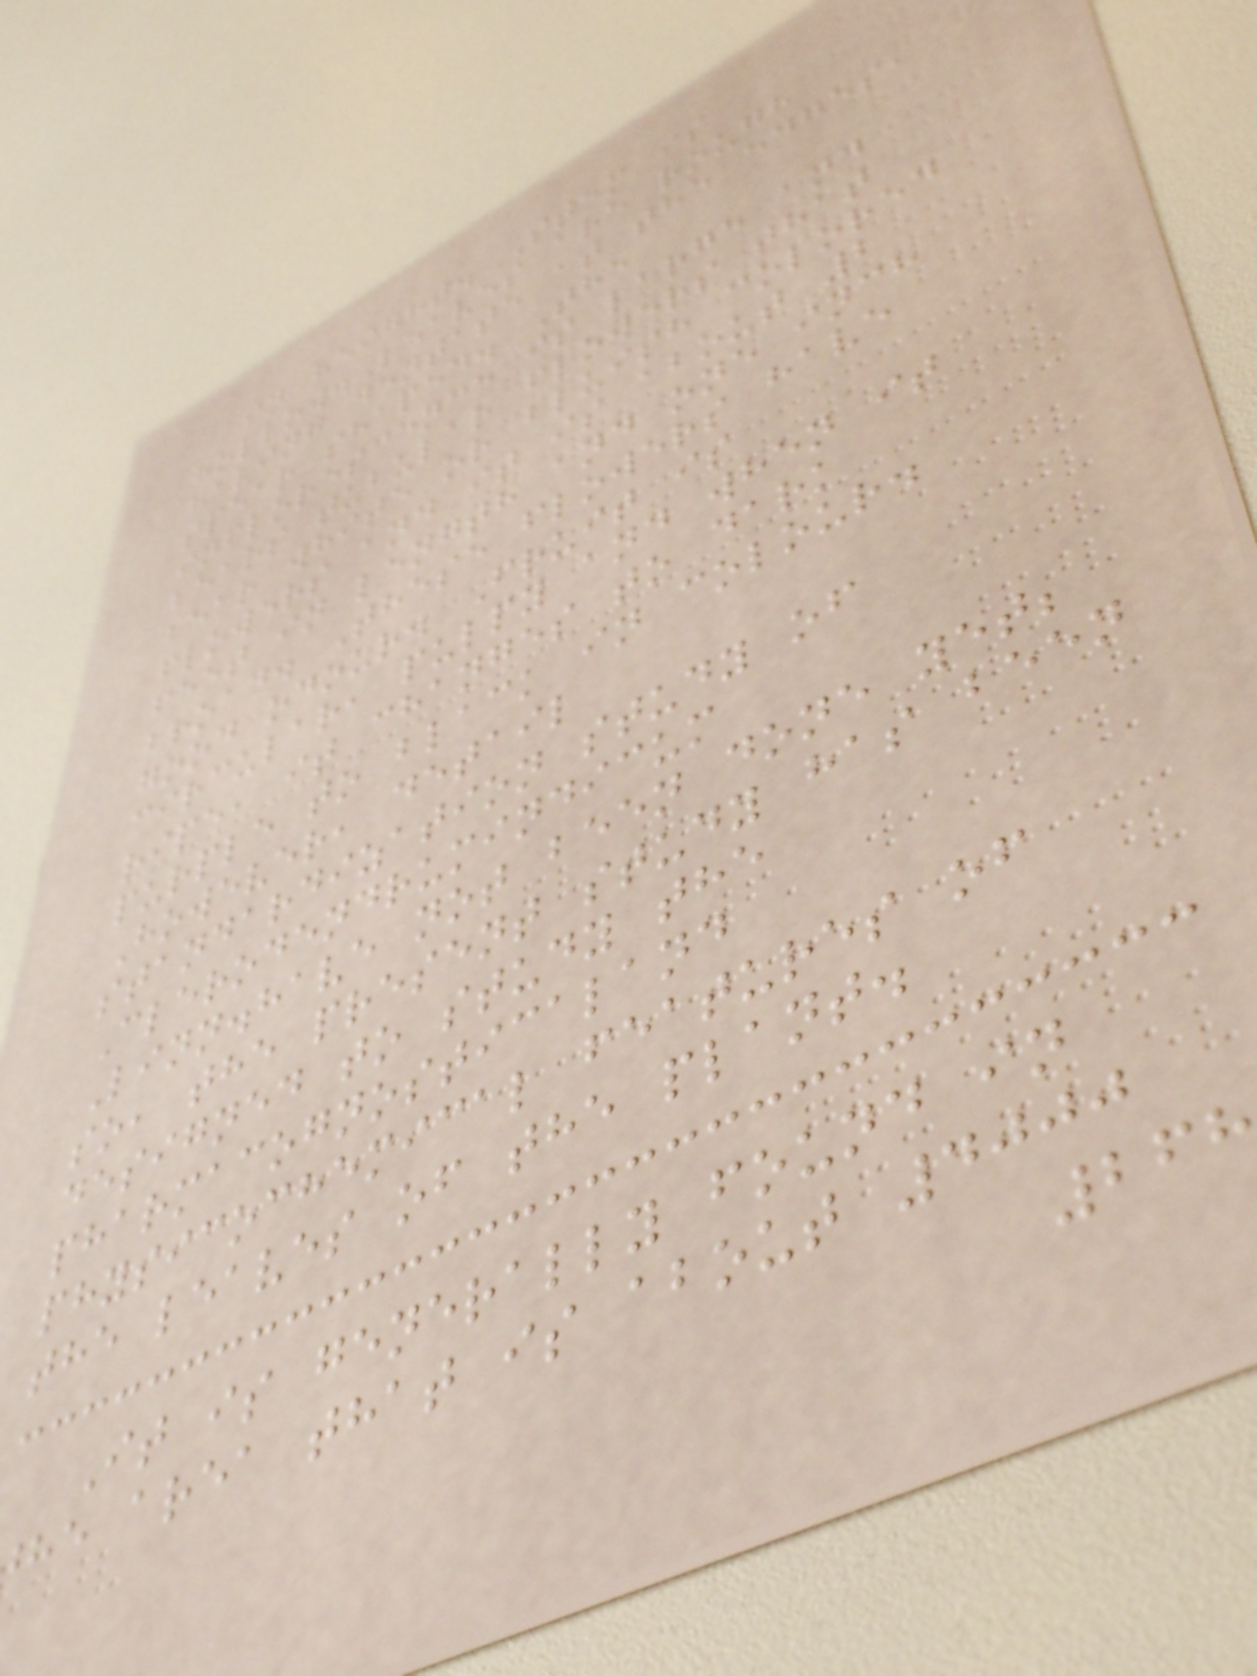in height. Stem is
hollow.Leaves are rough
having dentate at the edges,
spear shaped. The
inflorescence is large and
bears tubular flowers that
bear white or bluish colored
flowers and it is about 2
feet in length and one inch
broad. These flowers have
good odour. Fruit is
circular, pulpy and when it
ripe, it changes to dark
purple to black in colour.
However, detail
standardization study of
Clerodendrumindicum
Linn.have not been done yet;
so, the present study has been
designed to study the
pharmacognosticaland
physicochemical features of
the leaves of the plant.
It is generally found in
he area that is about 4000
268
